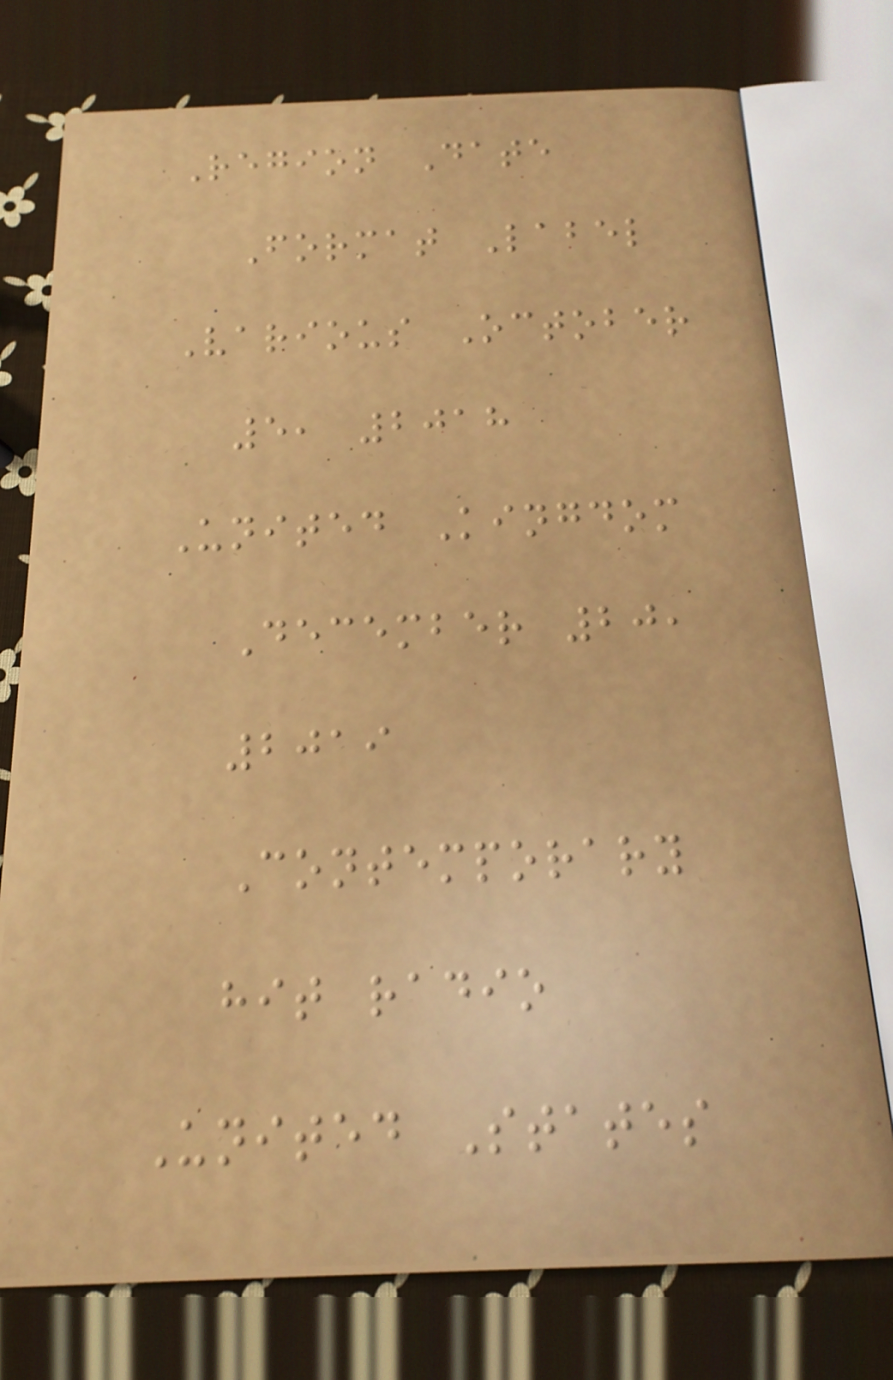Region Date
Format Label
Various October
5, 2018
United Kingdom
December 20,
2019
Contemporary
hit radio
United States
